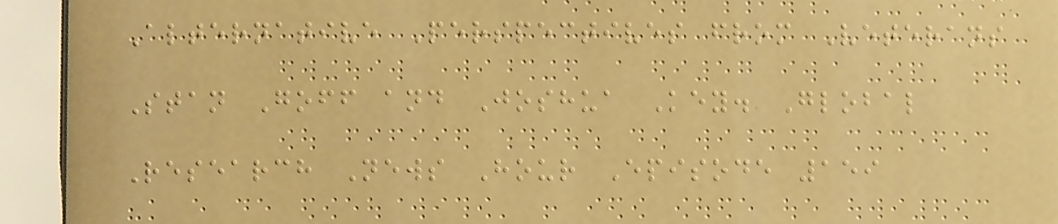Alternative Perspectives from Veterans
Stan Goff and Joshua Key. Global
Research News Hour Episode 159
